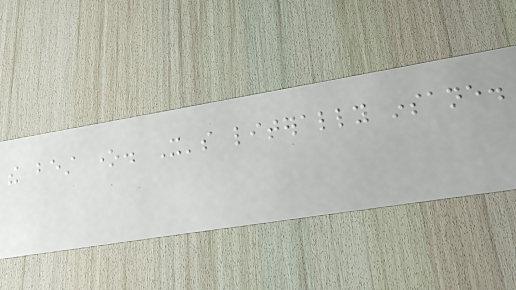the best one. It's literally insane.
